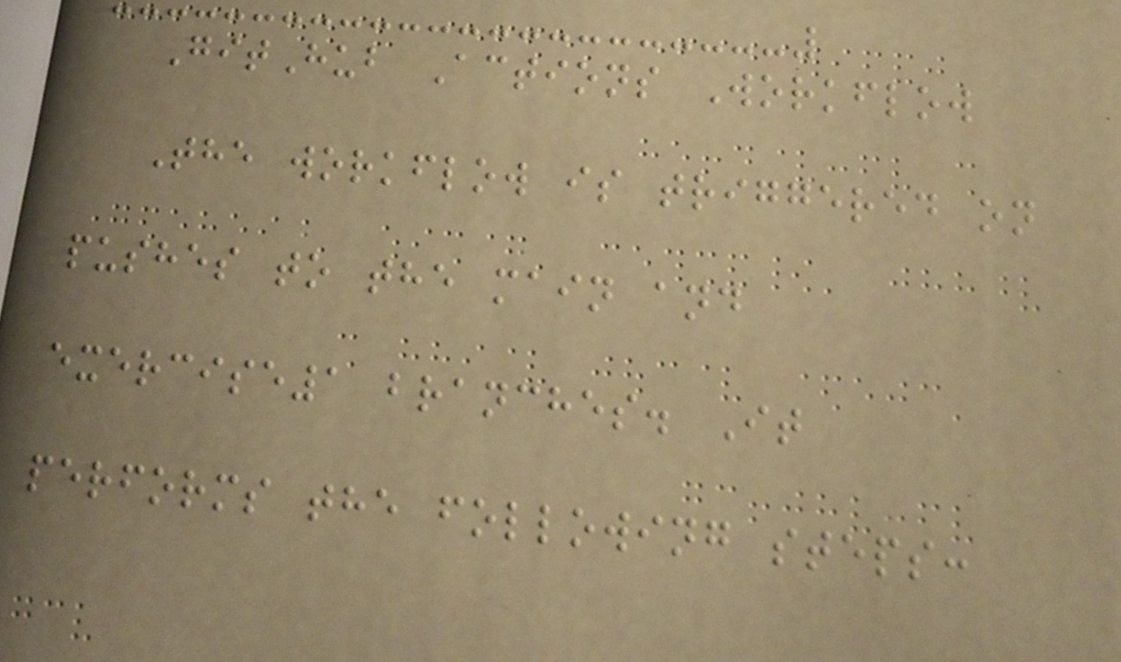GitHub Actions Workflow
The workflow is triggered on
pushes to the main and
exercise1 branches. It
performs the following steps:
